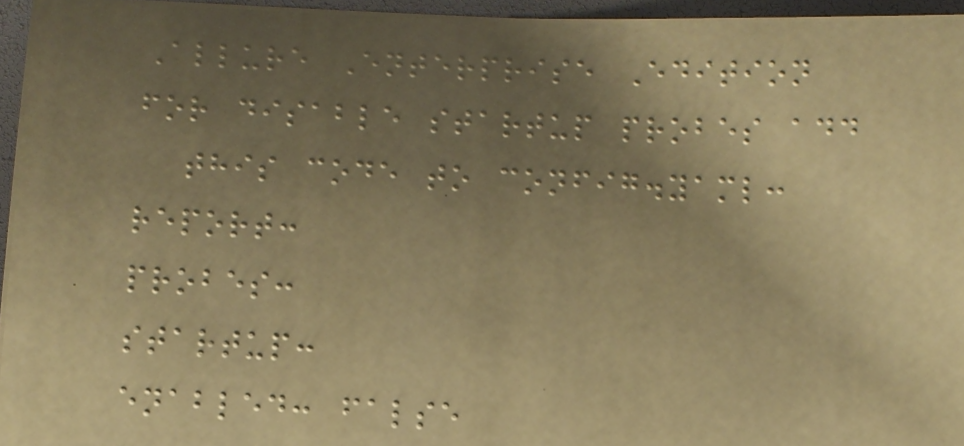Allure Enterprise Edition
for disable startup probes add
this code to config.yaml:
report:
probes:
startup:
enabled: false
